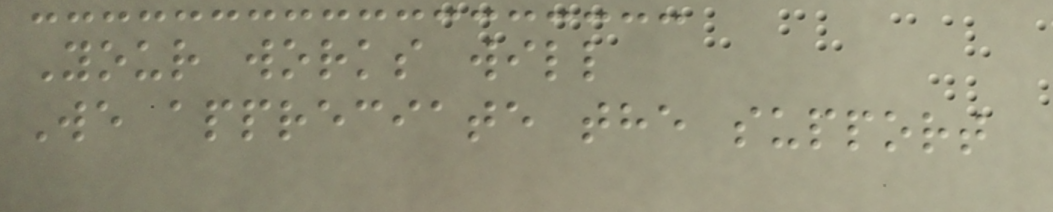Your works will
We appreciate the support
